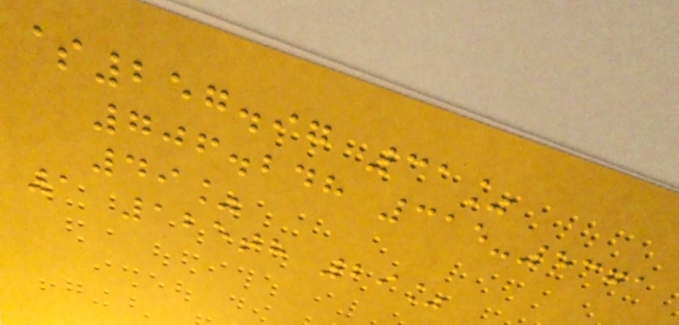$257.97 31%
706.248 315-5371
49%
1 125th 29%
